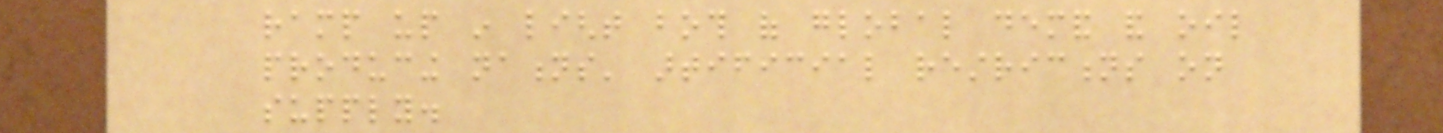ramp up in light both of global demand and oil
producing nations' artificial restrictions on
supply.
